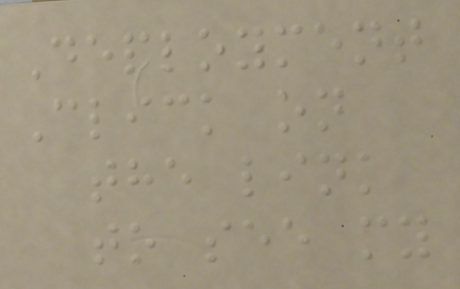Deployment
Click on
the link
to see my
